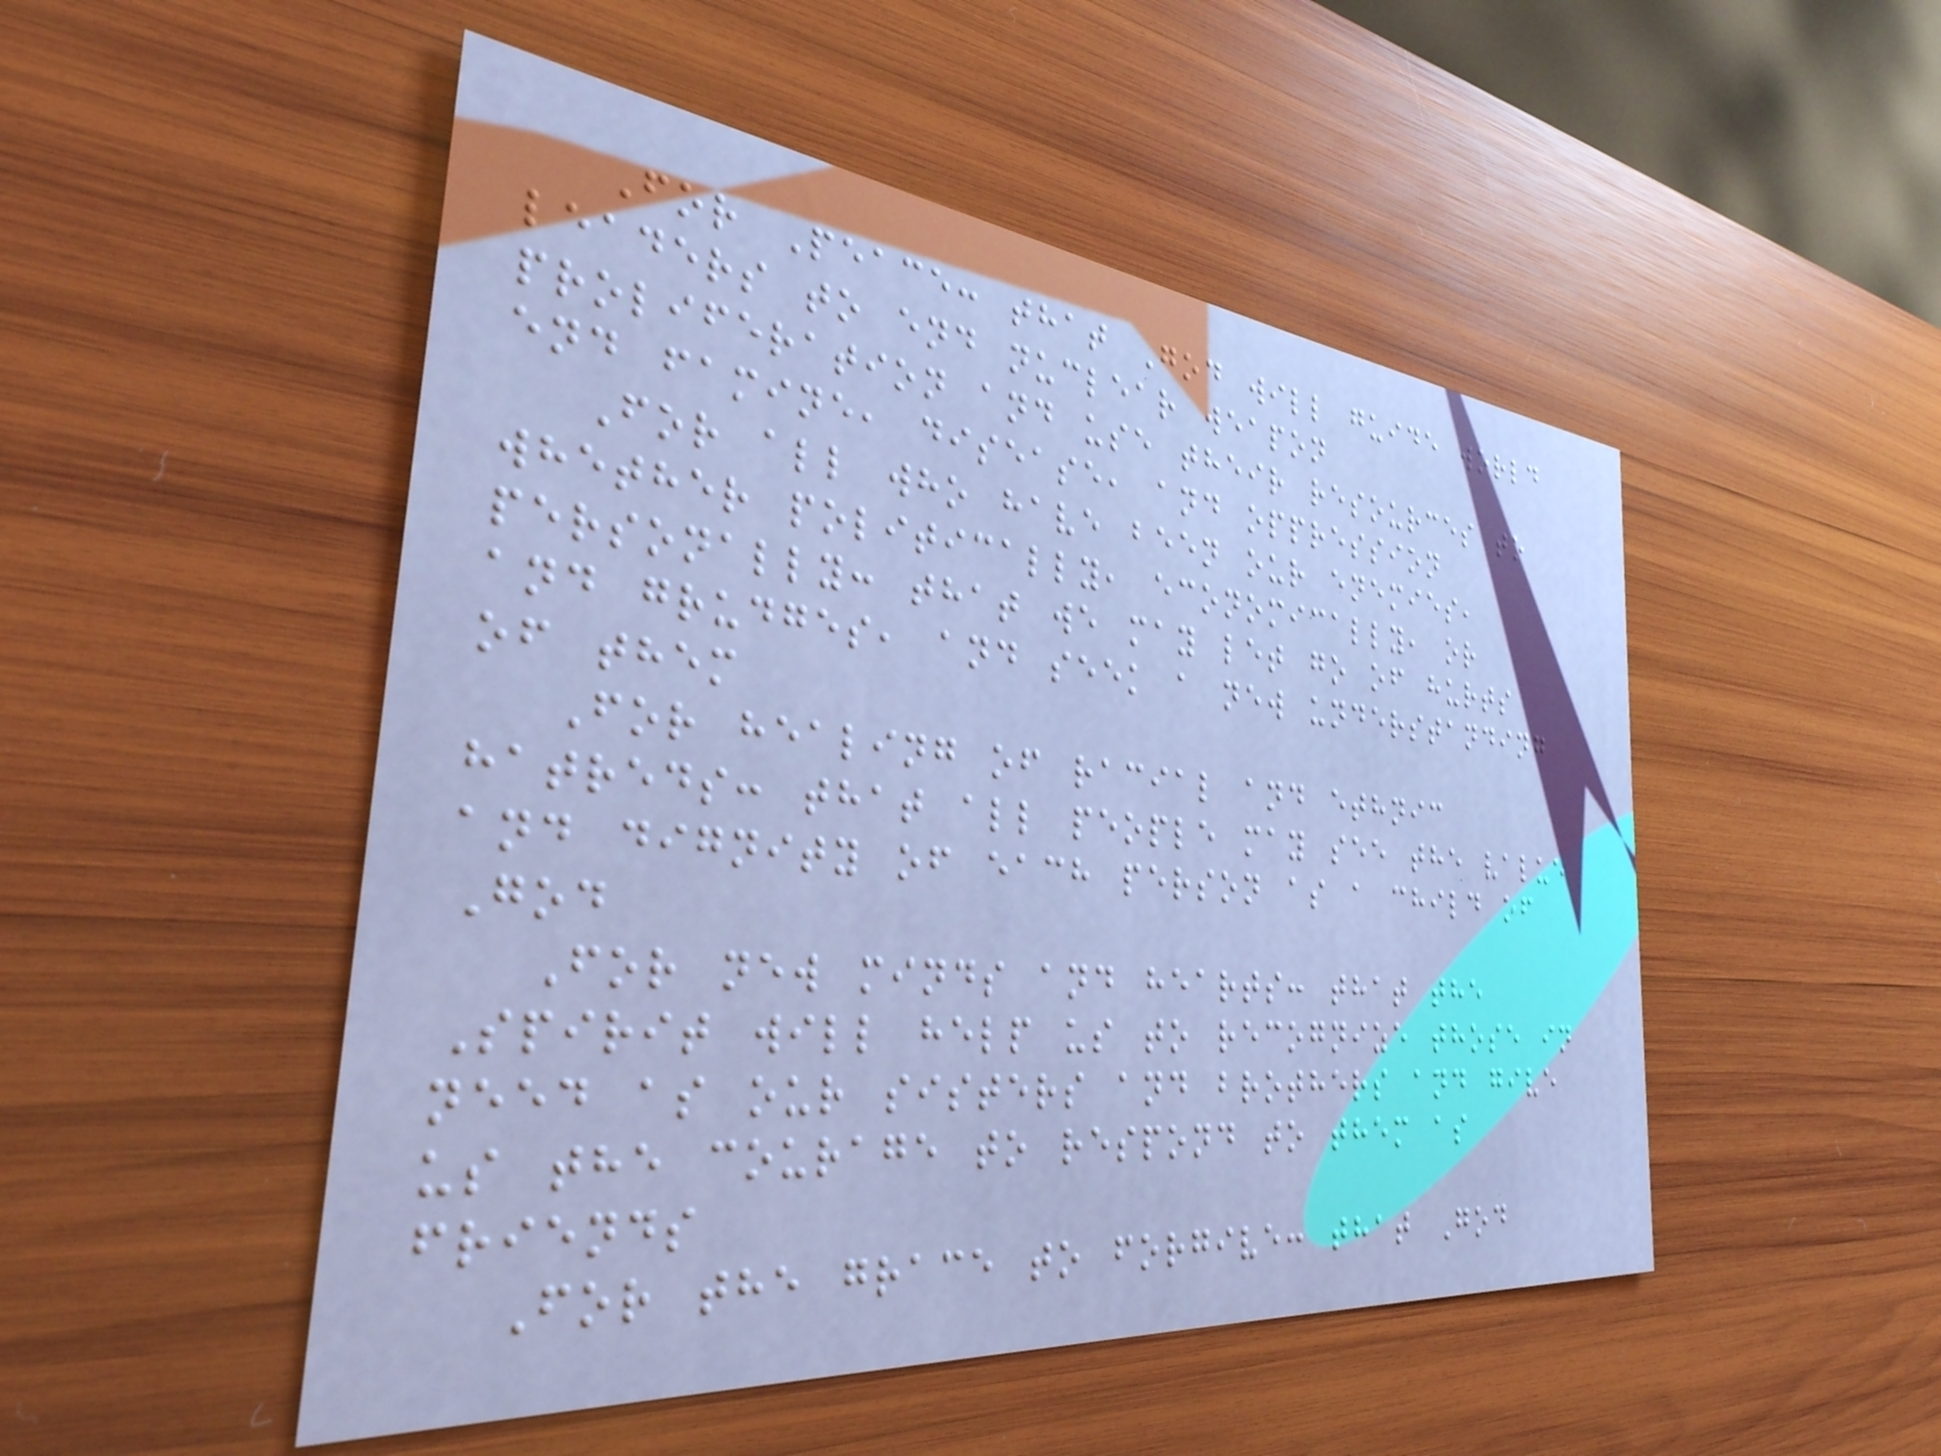For Peace: that God will guide world
leaders to end nuclear weapon
proliferation and use their resources to
end famine, disease, and oppression
For all who have been our enemies,
whether politically, economically, or
personally: that we may let go of hurts
and grudges, and seek a new understanding
of them
For healing of racial and ethnic
hatreds: that all people may see the value
and dignity of each person as a child of
God
For new minds and hearts: that the
Spirit will help us to recognize those in
need as our sisters and brothers and give
us the courage to respond to them as
friends
For the grace to forgive: that God
